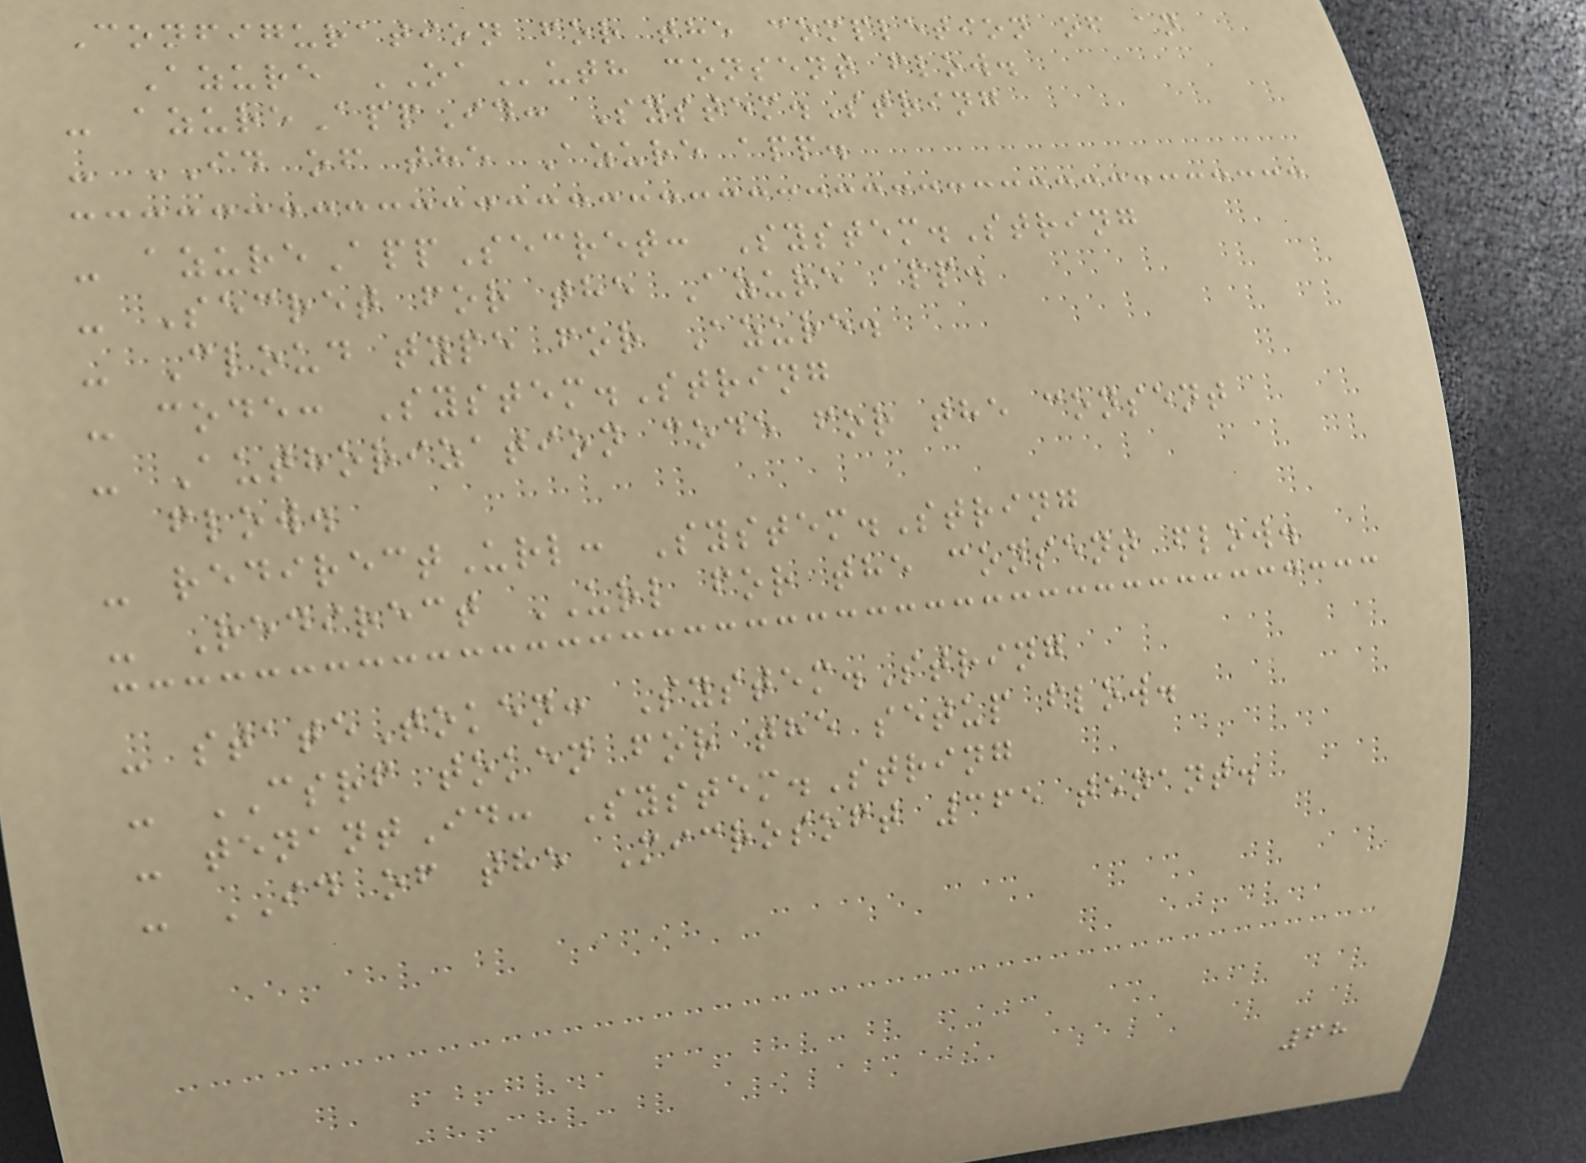Configuration for the completion of an
Azure OAuth consent flow.
- azureAppId: System.String
- ID of the Azure app.
- azureAppSecret: System.String
- Secret for the Azure app.
- Cloud type for Azure.
- code: System.String
- Authorization code for the consent
flow.
- redirectUrl: System.String
- Redirect URL for the consent flow.
- stateToken: System.String
- CSRF token for the setup flow.
- tenantId: System.String
- ID of the Microsoft 365 tenant.
68
